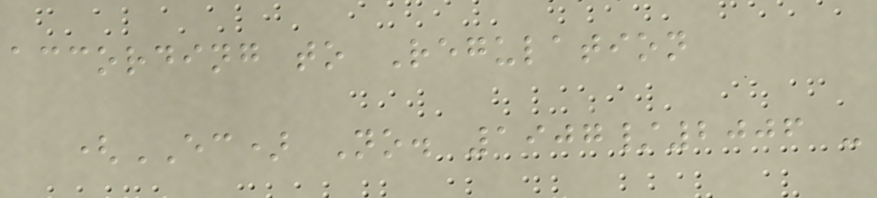according to Regulation
(EC) No. 1907/2006 -
